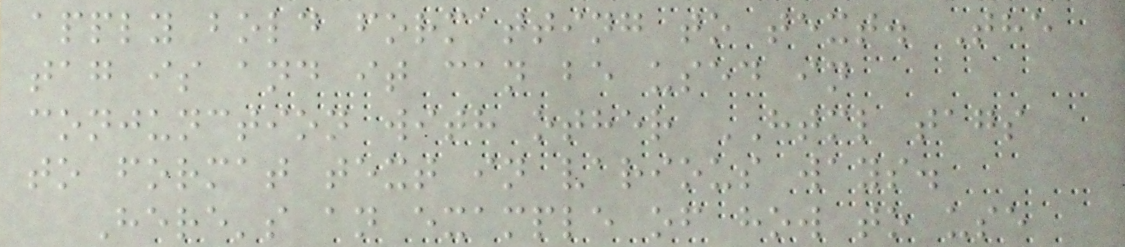apply bold formatting to text. The
tag is and it can be used in
conjunction with other HTML tags
to format text in various ways.
Here's an example of how to use
